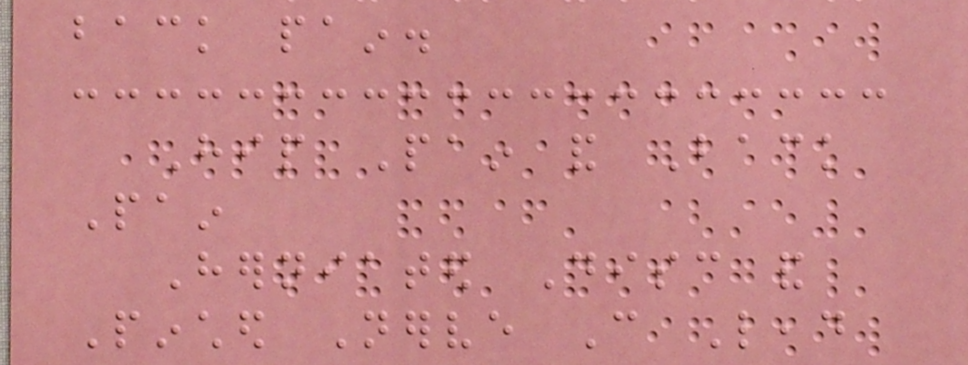back pain.
Hip Pain and Back
Pain
Herniated Disc and
Pinched Nerve Can Lead
